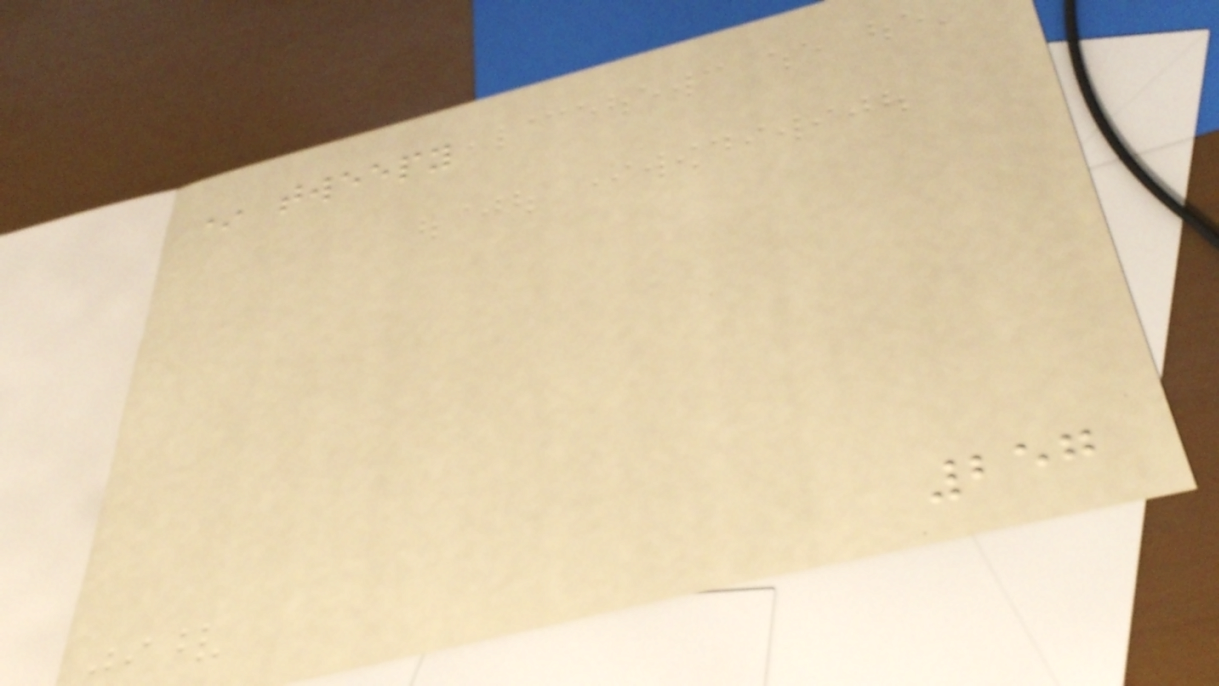* tweepy
257
